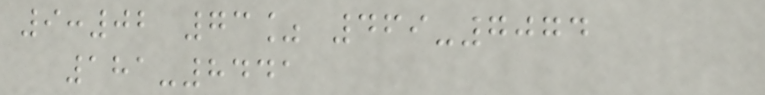9:02 73% 469-7074
181-8441
